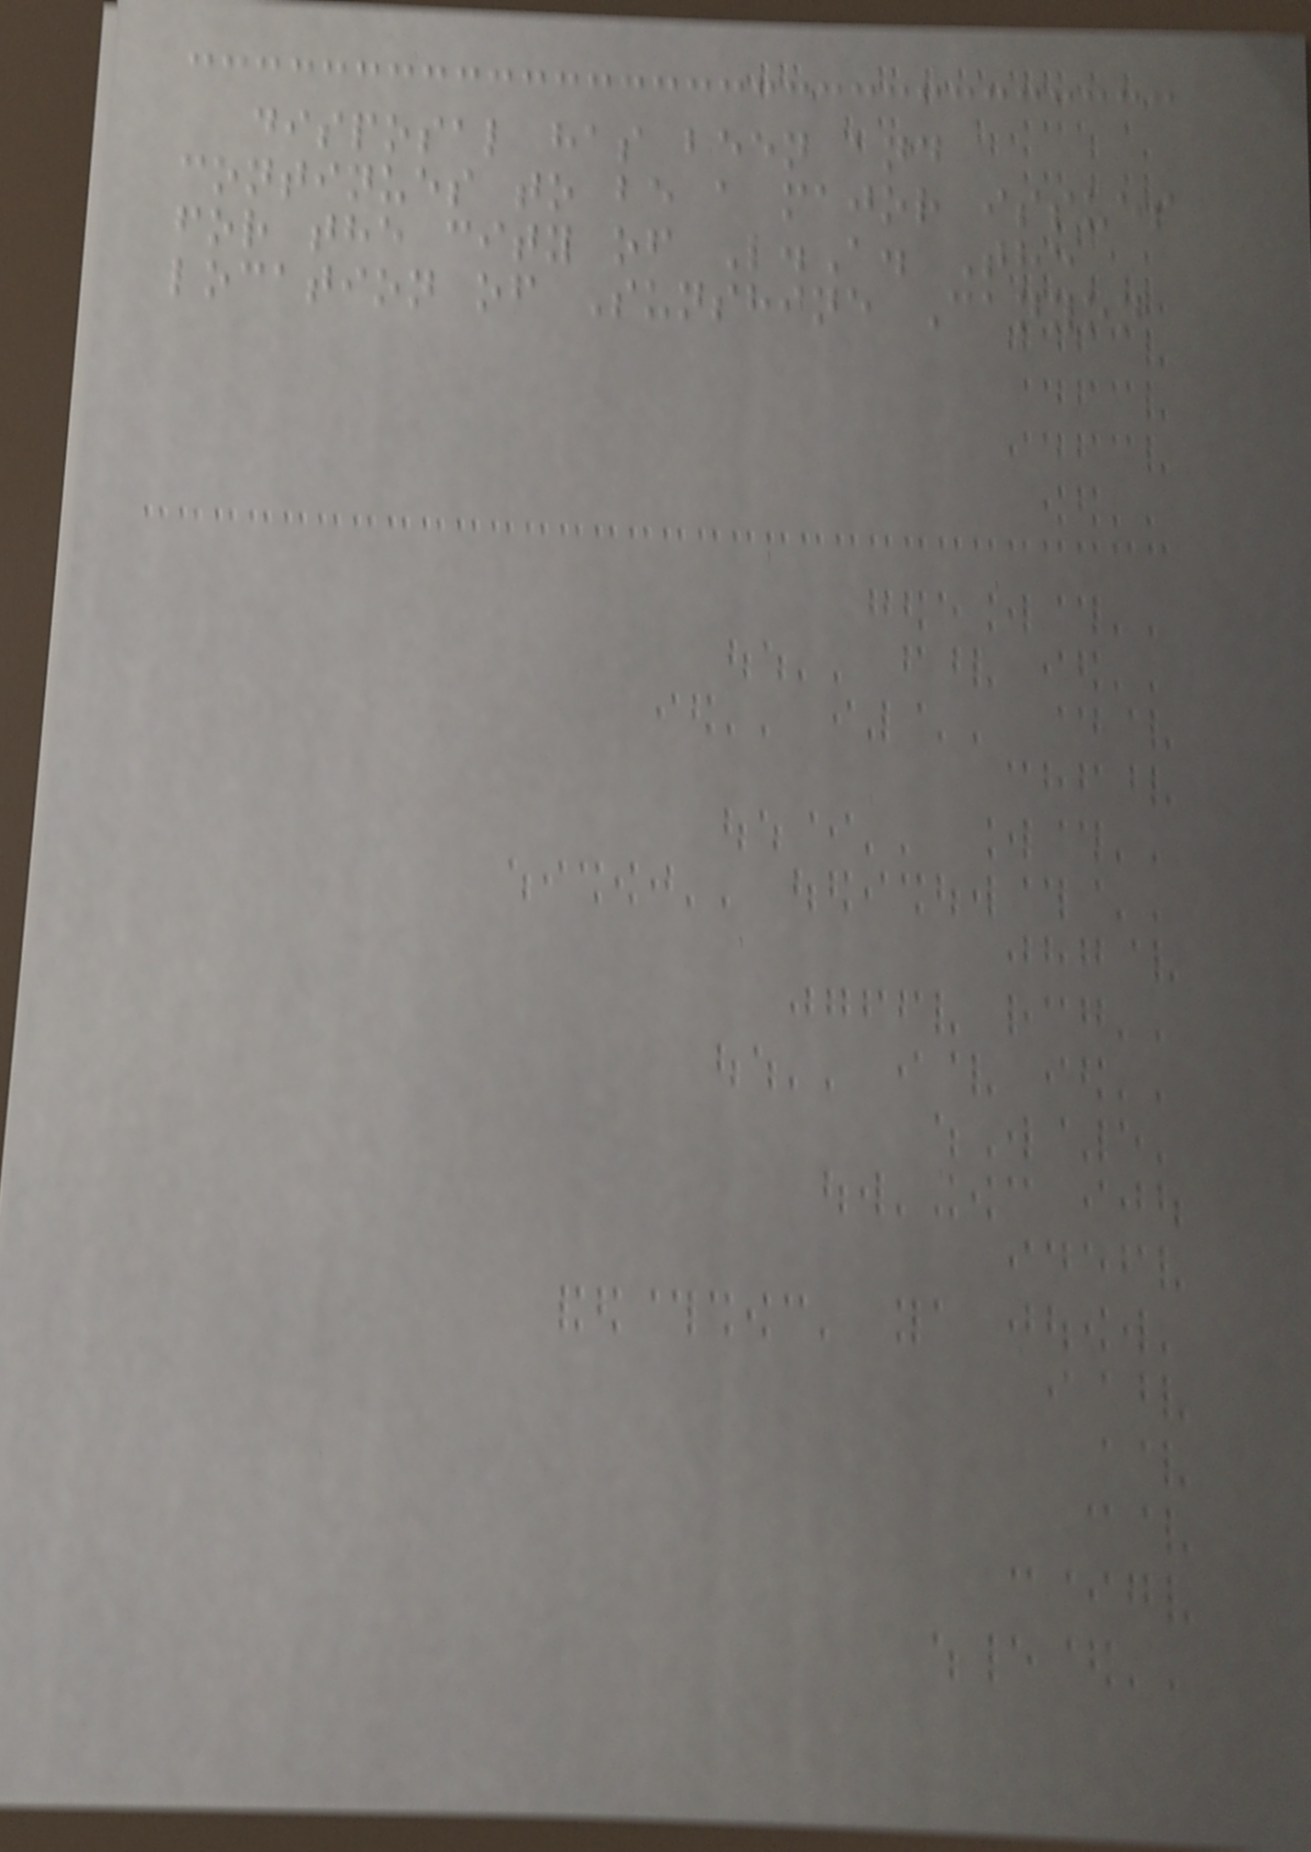disposal has been and
continues to be a major issues
for the city of L.A. The
location of Sunshine Canyon
